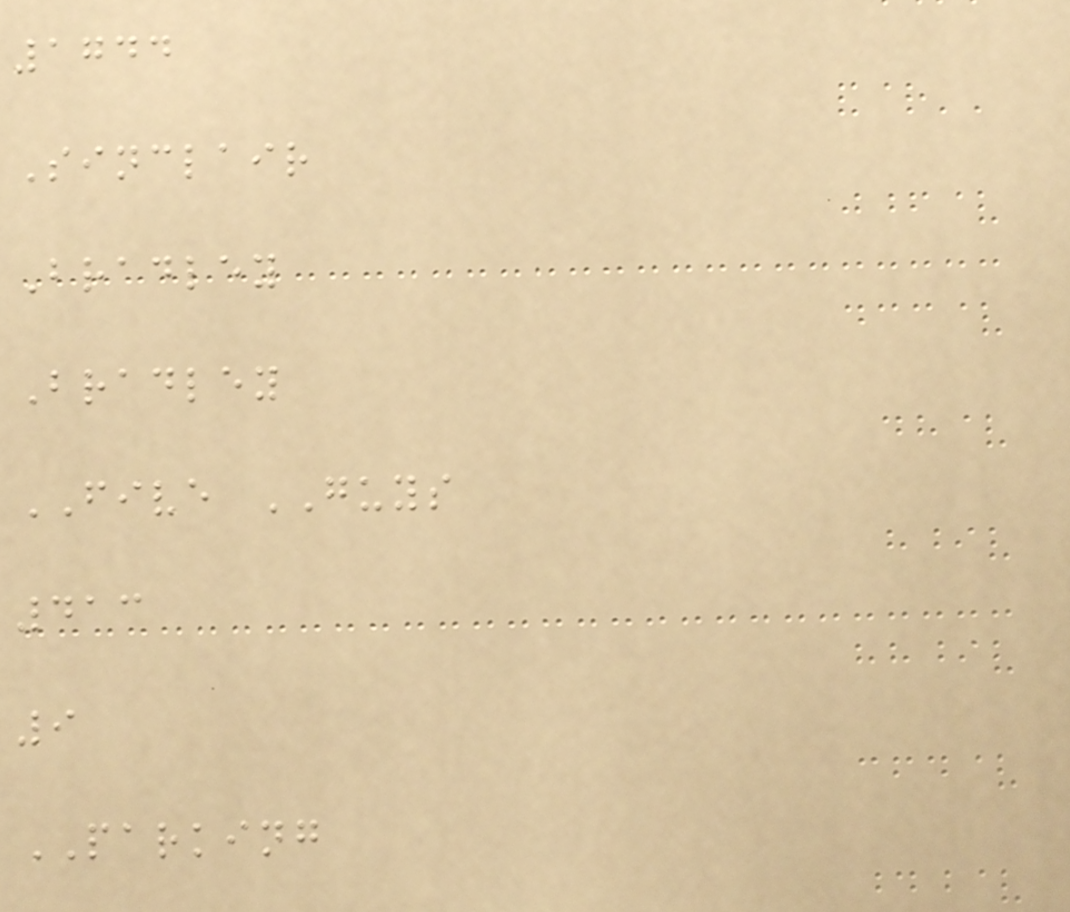1744
Sinclair
Bradley
Bradley
FIVE GUYS
413
9
PARKING
